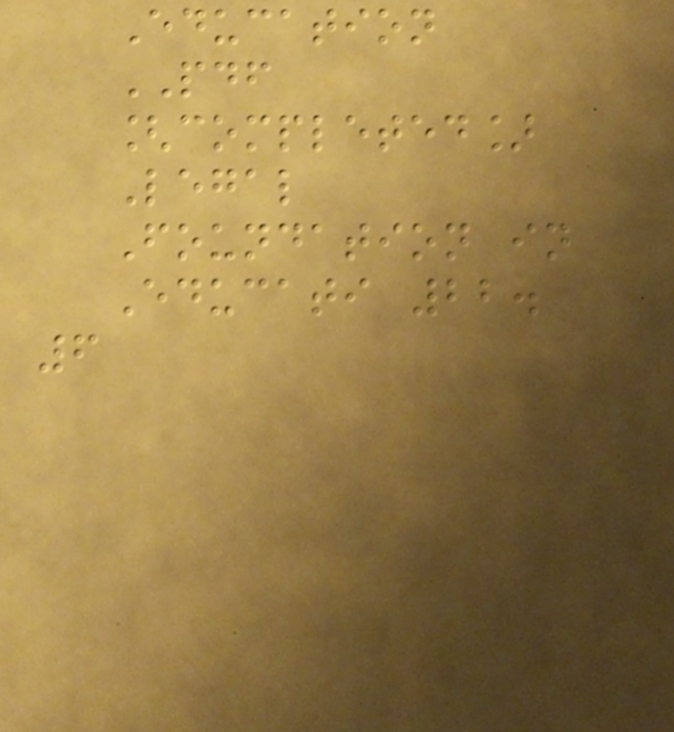Education
PDF
[completed]
Legal
Foundation in
Educati 22.
6
